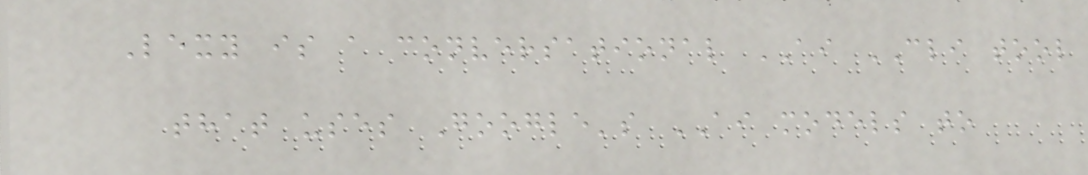Lexy is a conversational AI CLI tool
that uses Google's AI models to
